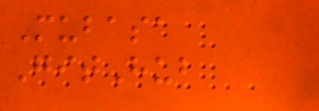Mubasa
GitHub
